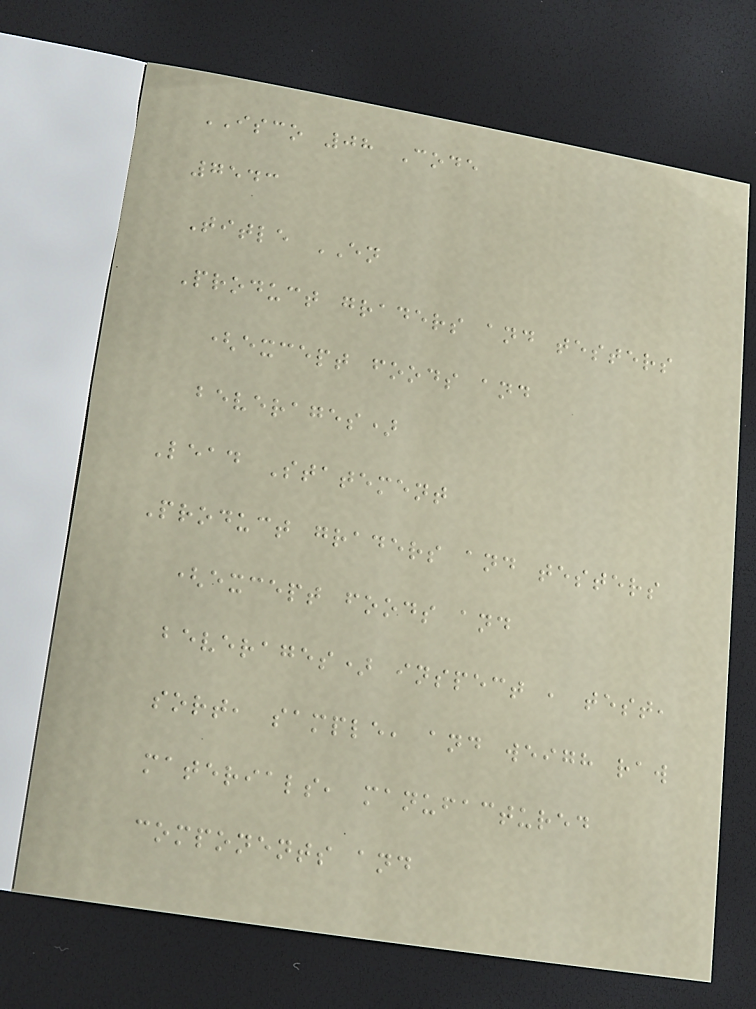ISCO 08 Code
7543
Title EN
Product graders and testers
(except foods and
beverages)
Lead Statement
Product graders and testers
(except foods and
beverages) inspect , test,
sort, sample, and weigh raw
materials, manufactured
components and
